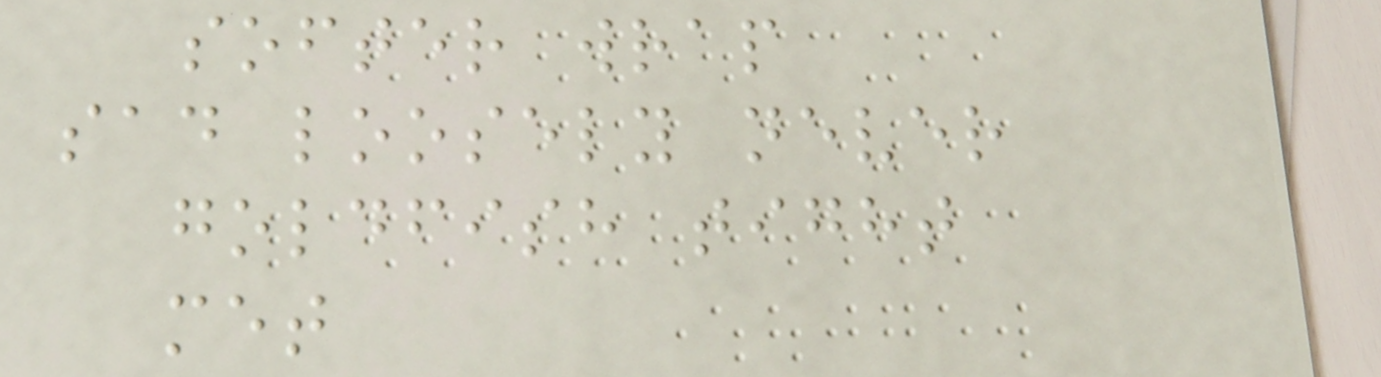softer wrap
sad loosely never
goldfish tight
met
